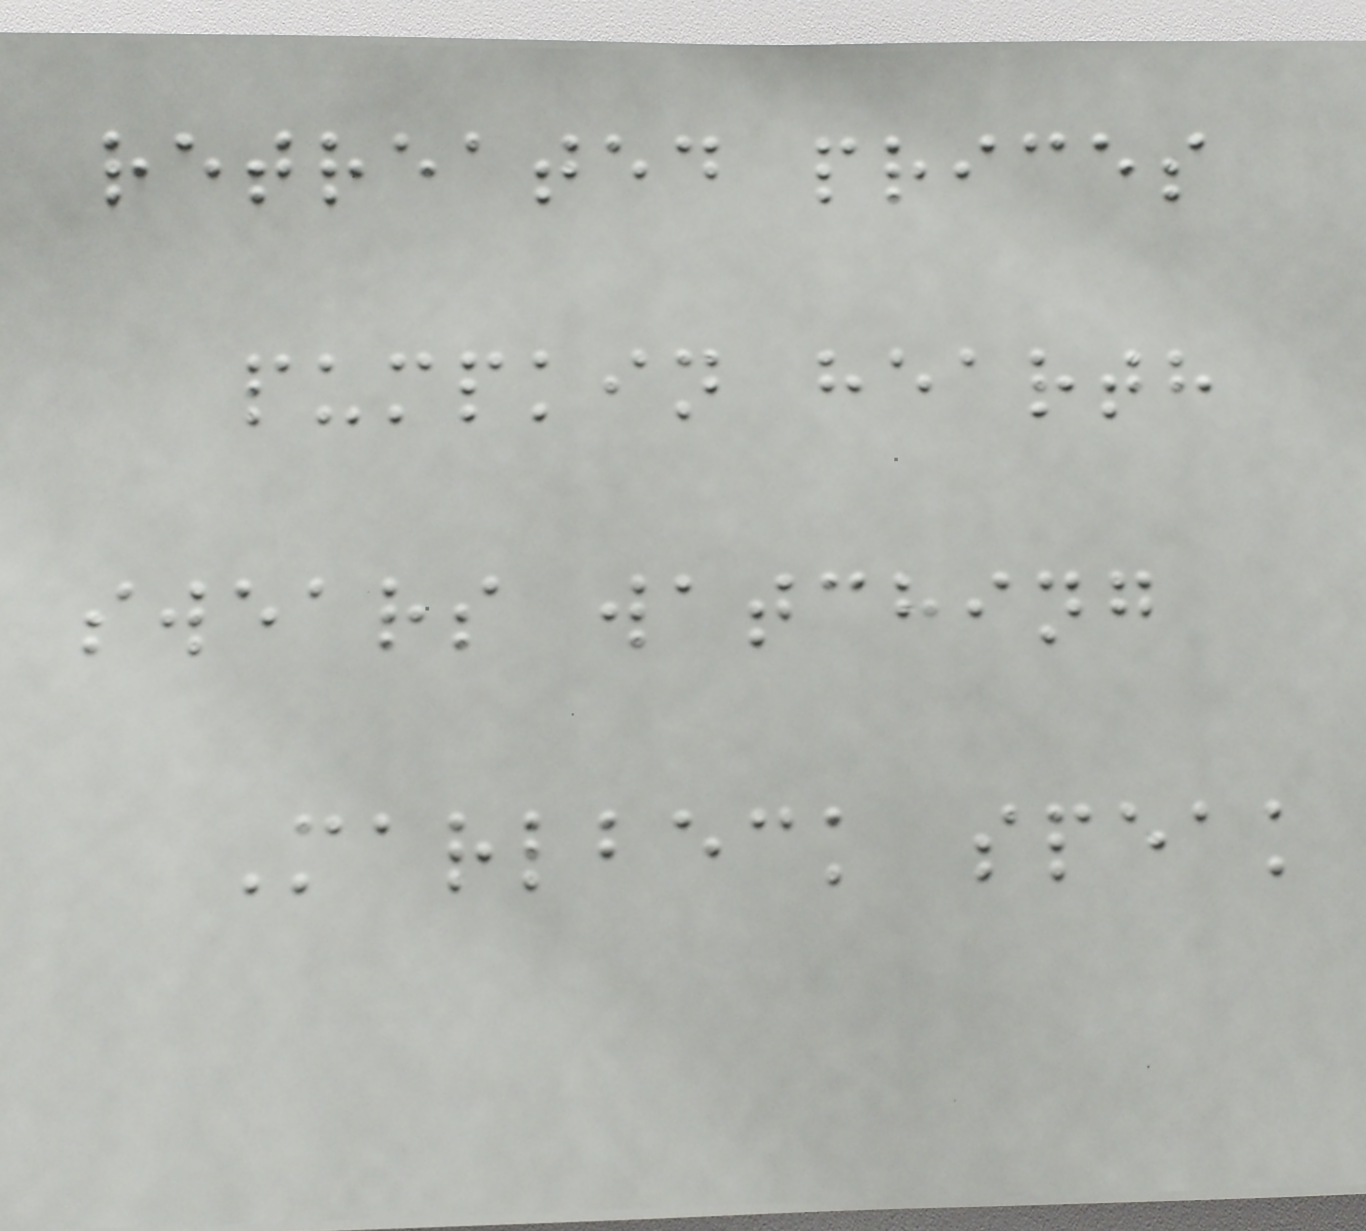retreated prices
pumpkin hearth
swears watching
Marlbeck speak
